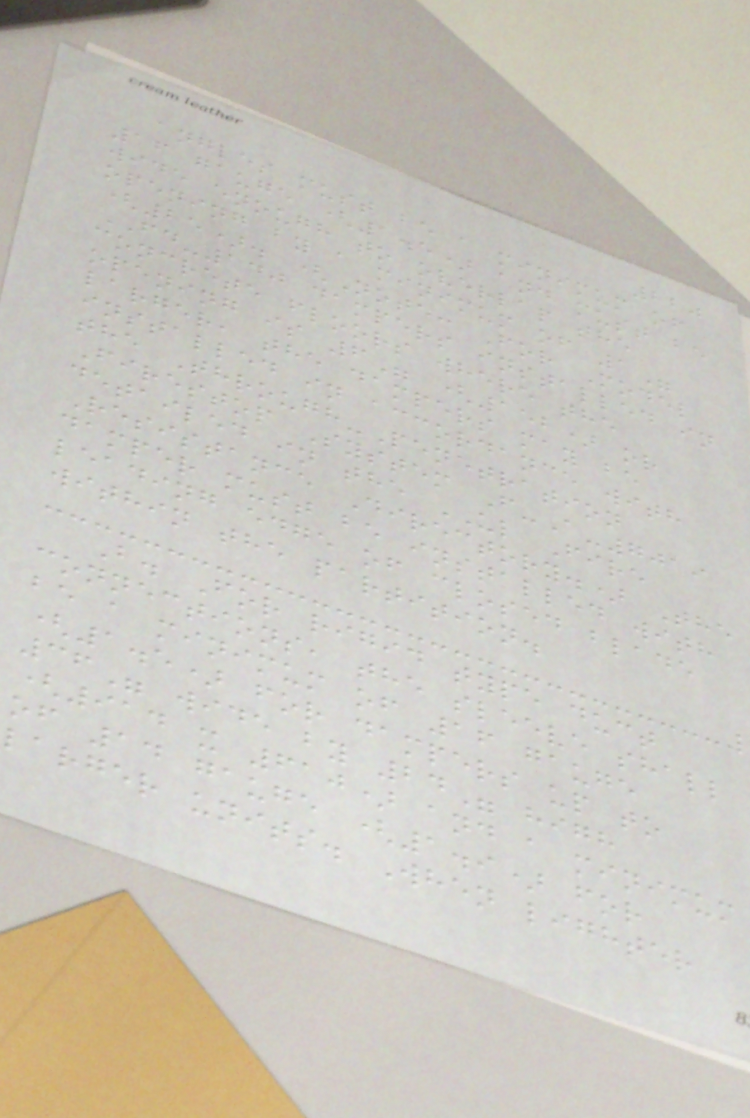220
angles must be a minimum of
16 gauge (1.5) and must be
wide enough to overlap the
opening by a minimum of 1"
(25). (Note: For Model
FD-140 dampers installed in
concrete floors where the
opening is 6" (152) or
larger, the dampers may be
installed in accordance with
the Through-Penetration
Firestop System F-A-7019
detailed in the UL Fire
Resistance Directory.) The
damper must be installed with
leading edge of closed blade
within the partition.
B. For rigid type duct
connections, the sleeve shall
be a minimum of 16 gauge
(1.5) for dampers up to
36" wide by 24" high
(914 x 610) and a minimum
of 14 gauge (1.9) for
larger units. When lighter
